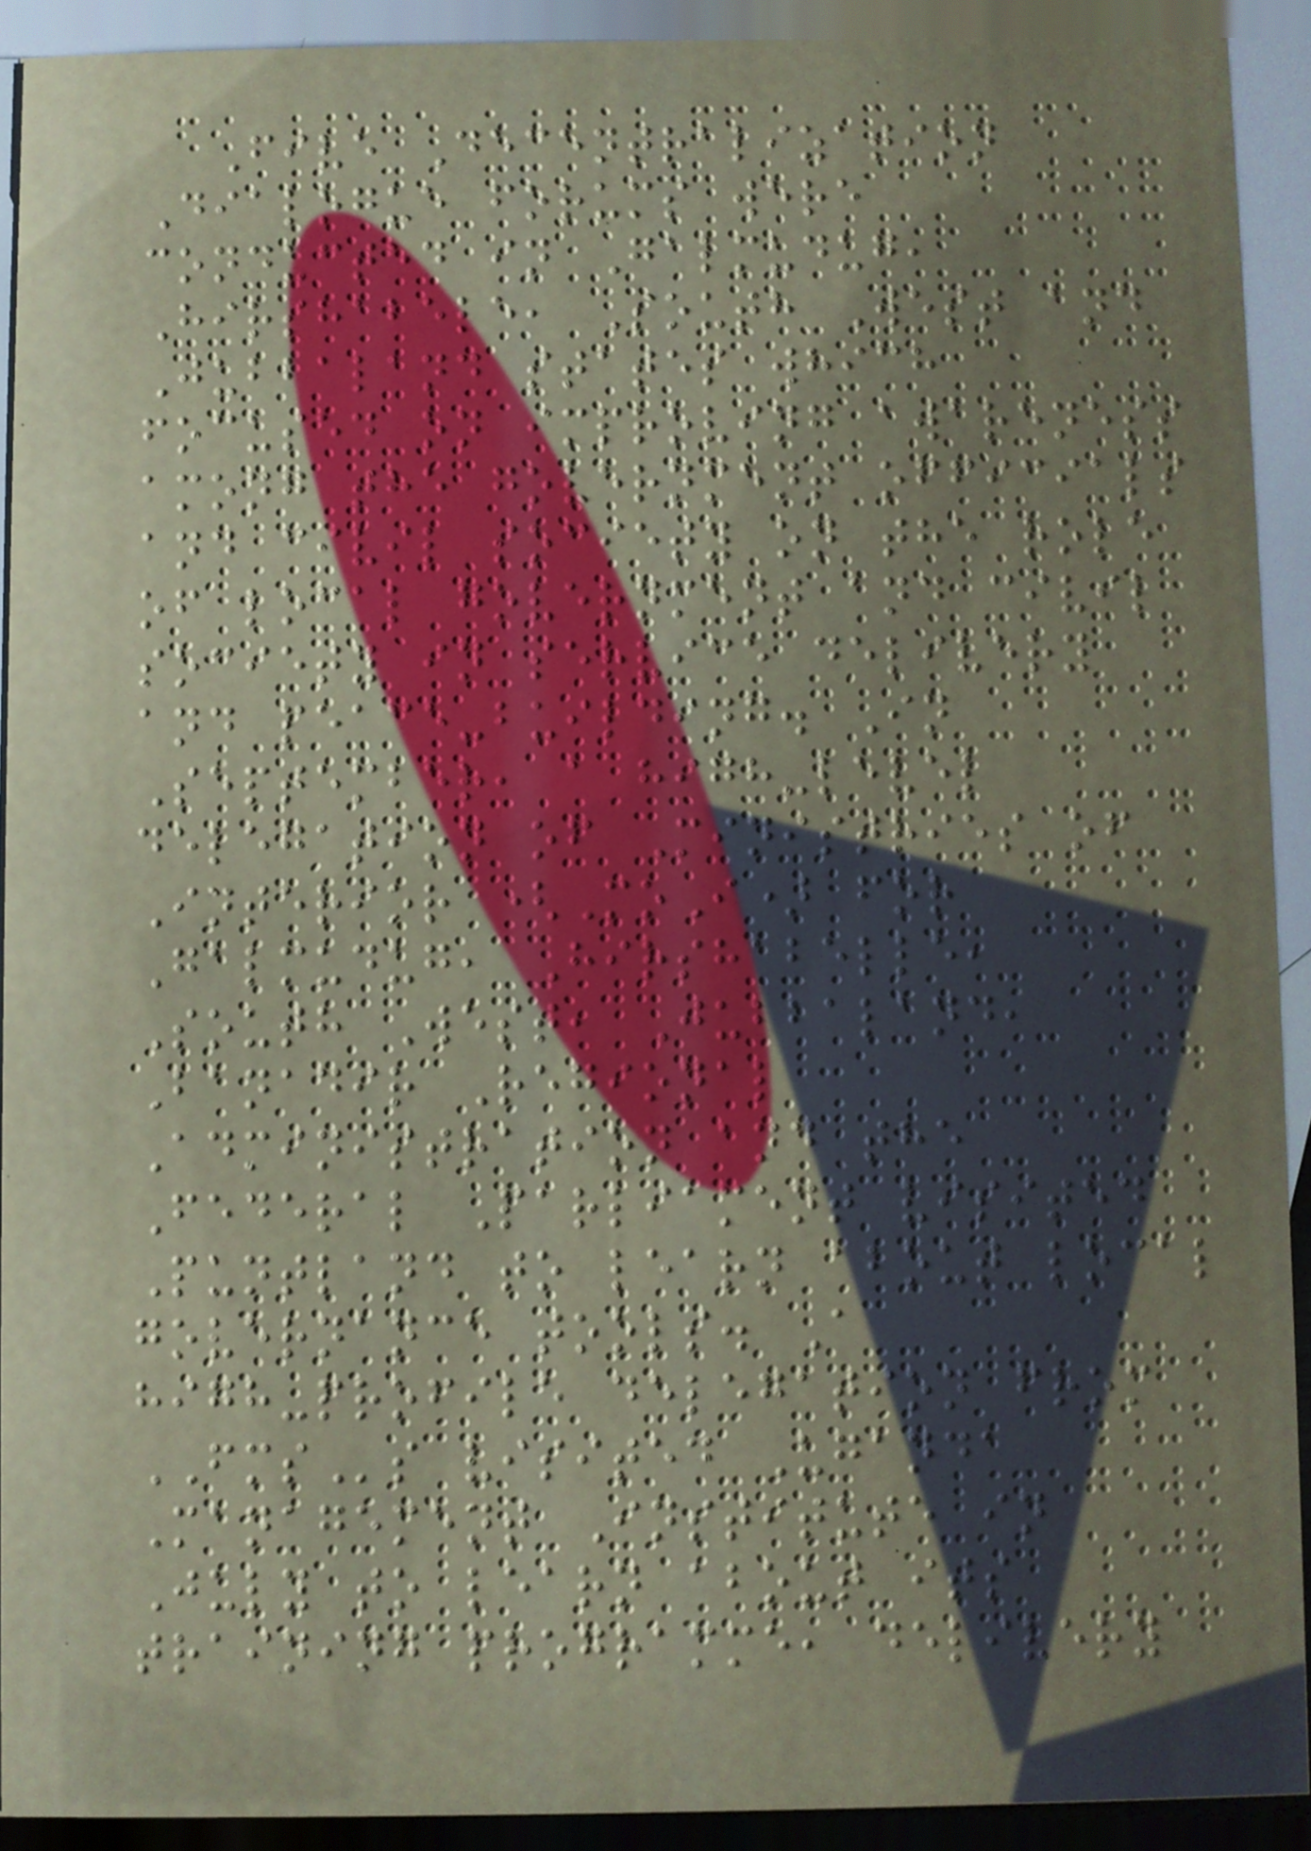Five Decentralization
Dialogue forums were
conducted in Galmudug,
Hirshabele, South West and
Jubbaland states which
focused on improving awareness
among the government officials
and civil society on the role
of local government and civil
society in service delivery
and peace-building. In
September, a high-level
delegation of Ministries of
Interior (MoI) for
Galmudug, Hirshabelle,
South West, Jubbaland,
Banadir Regional
Administration and the
Federal Parliament visited
Puntland to learn about local
governance tools. A
high-profile delegation from
FMSs visited Uganda
Management Institute in
July to learn about its
training programme, delivery
